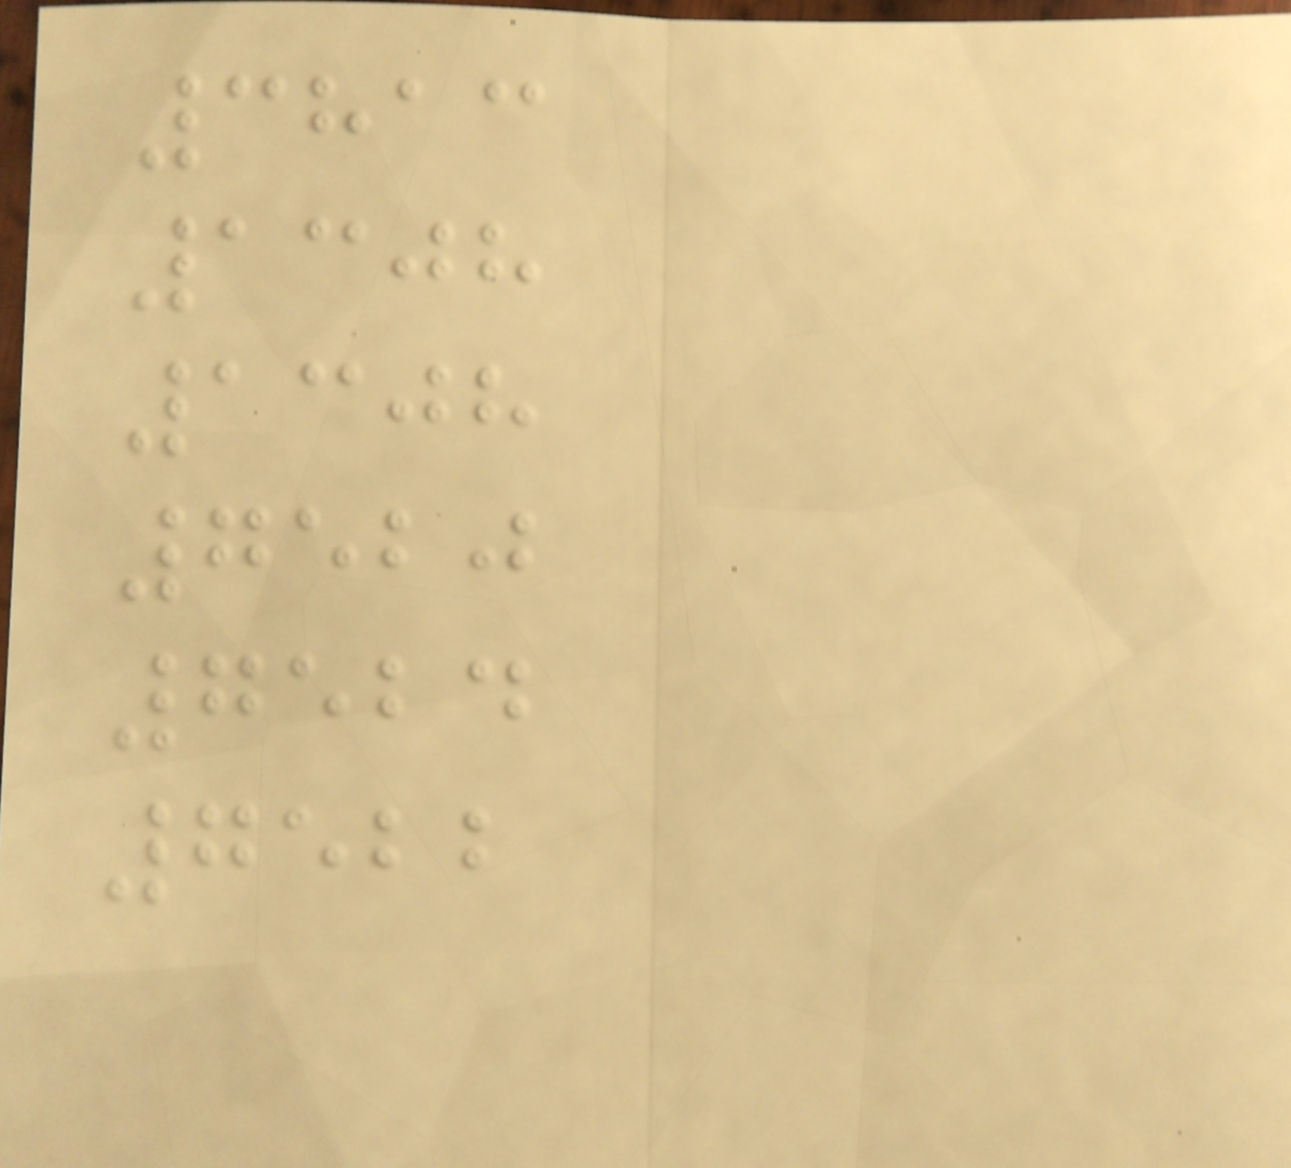3813
1308
1308
7520
7524
7522
